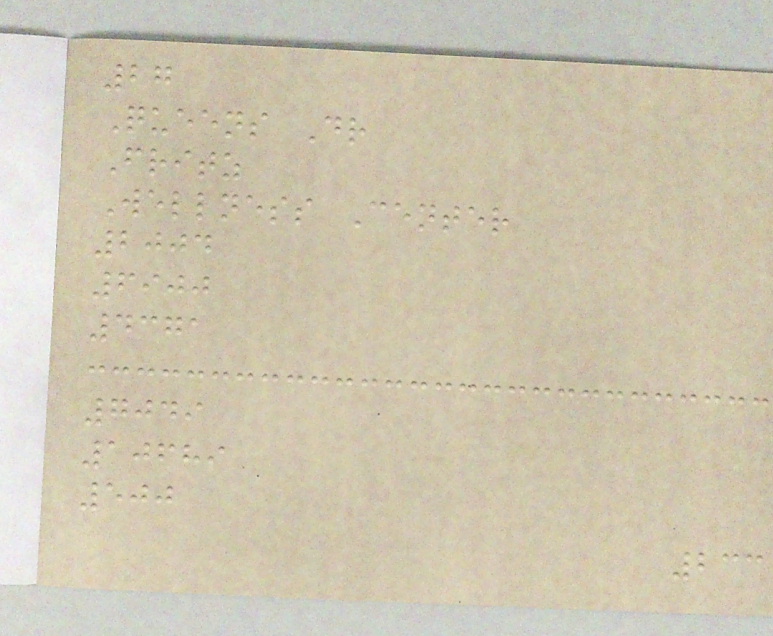27
Queens Dr
Fritz
Wellness Center
2004
6900
4371
7049
10689
500
233
